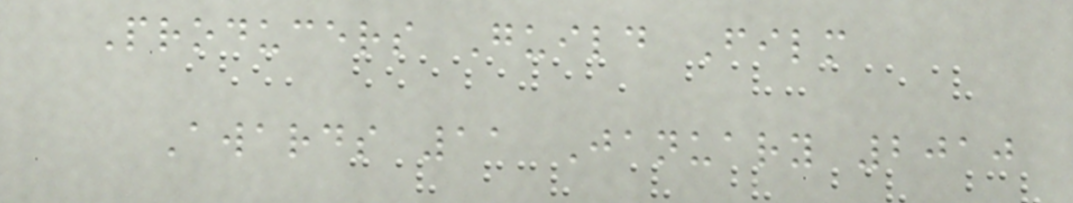Producers Guild Film
Awards 11 January 2010
